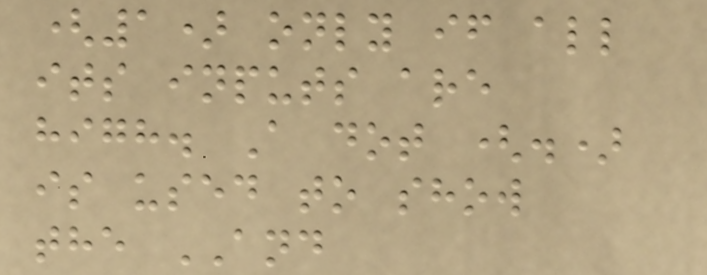(1) only if all
its inputs are
high. A dot (.)
is used to show
the AND
